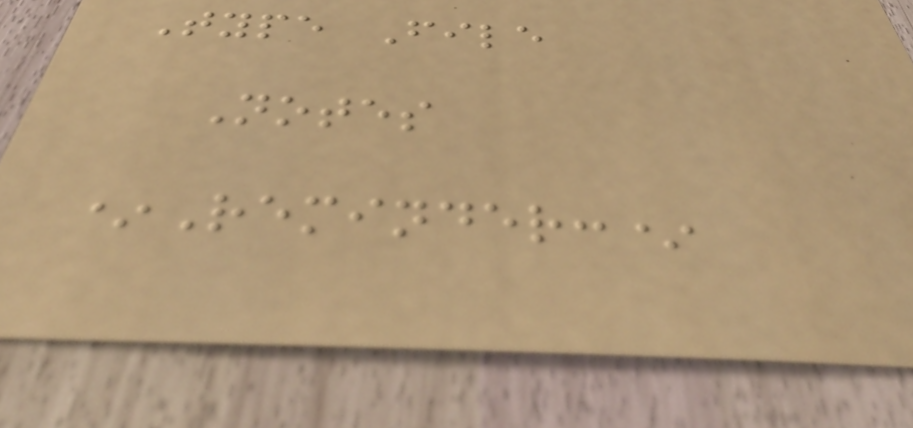Type File
Notes
*Reminder:*
